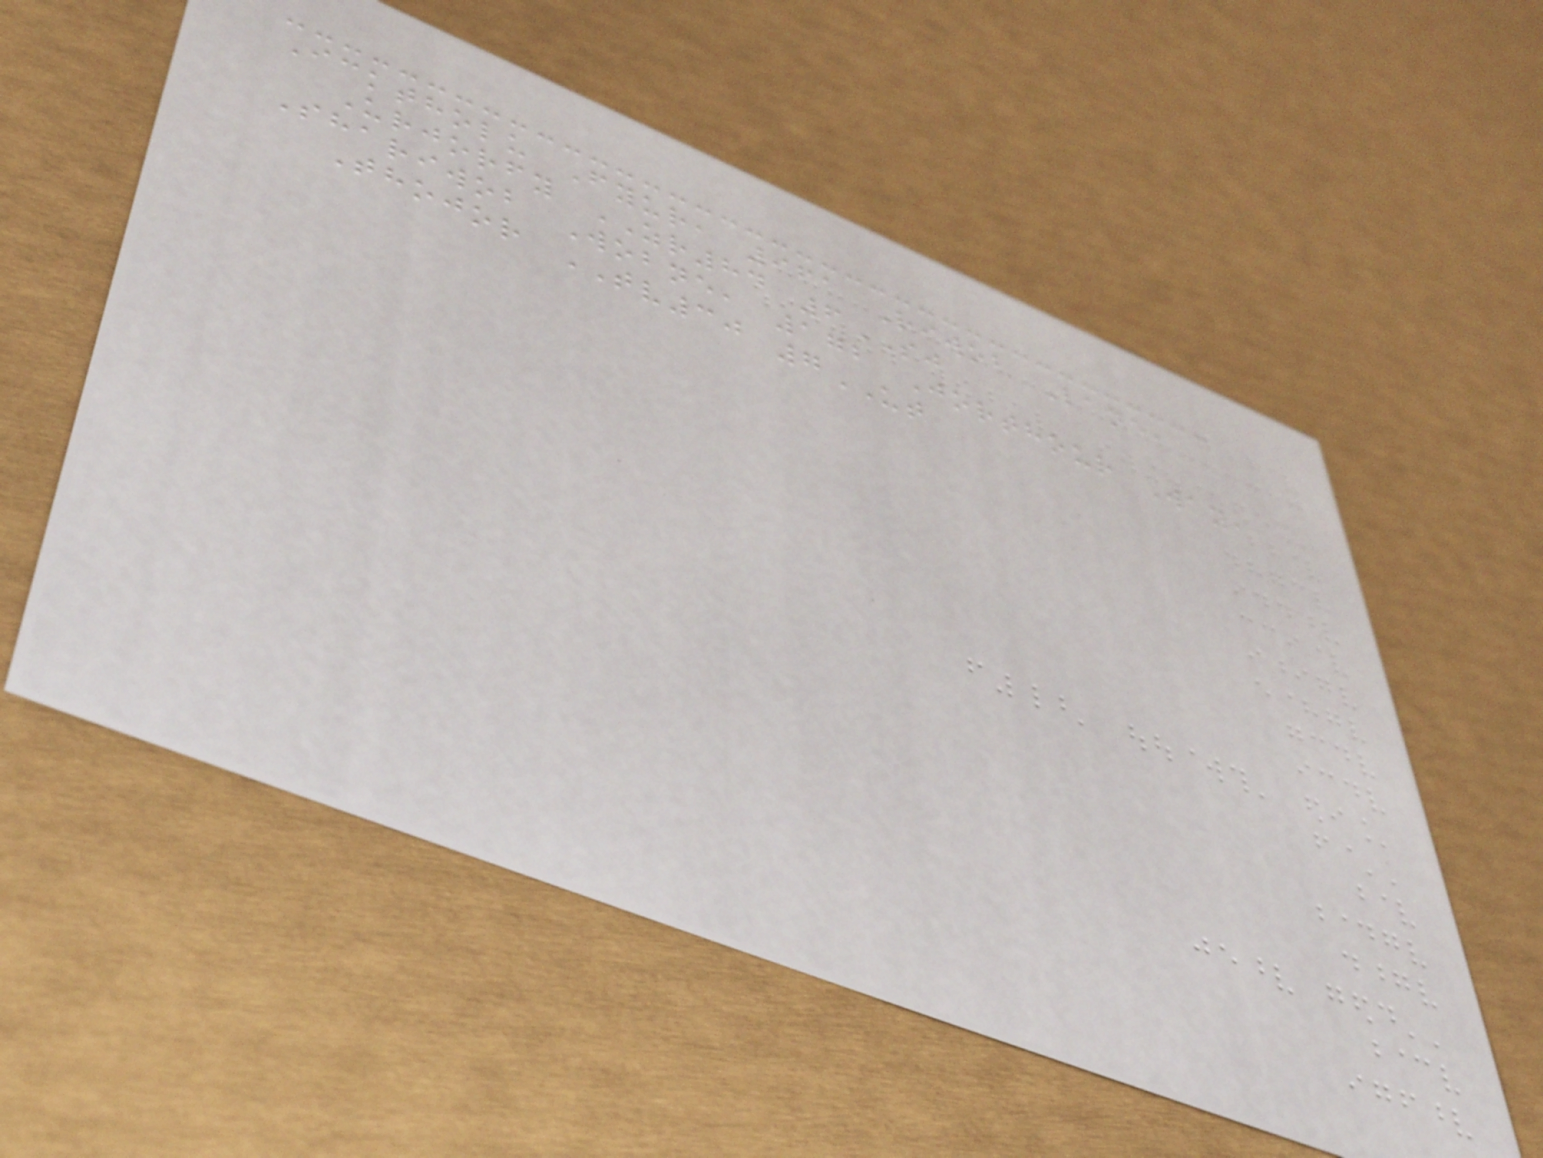Icktholu Fyur, 961 Riwob Lane,
Urjorfy ZR84 6SJ
Shariwob Wobne, 172 Jorthour Way,
Thojor TV30 7UT
